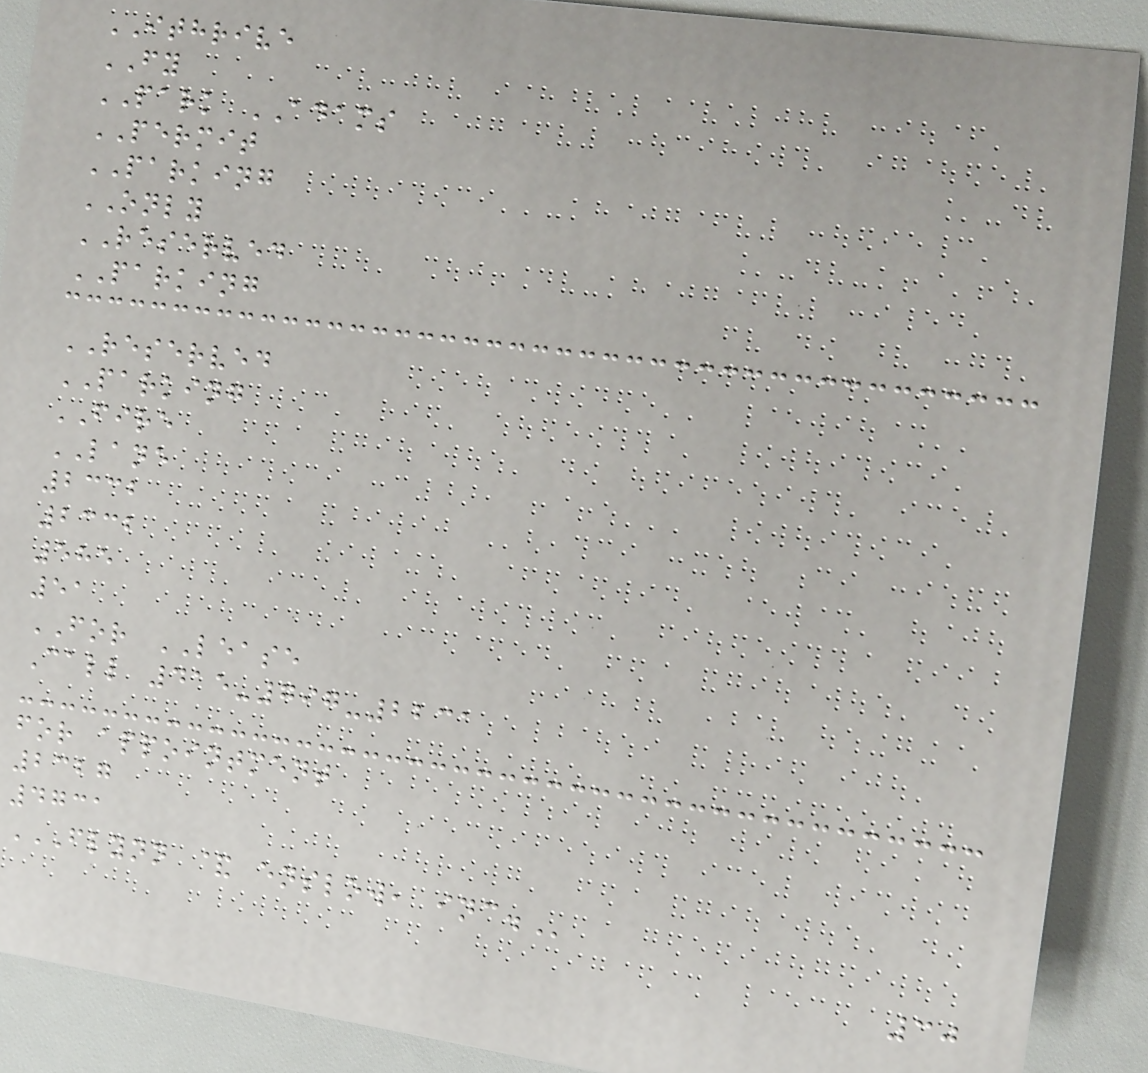ITHRIVE
FY
PARK ADAMS
PERMIT
PARKING
ONLY
RESERVED
PARKING
RESERVED
PARKING
FIRE
LANE
2332
2332
585
51
FOR LEASE
Call 415-797-2231
for appointment
2327
4731
FLYNN & ENSLOW, INC.
30
